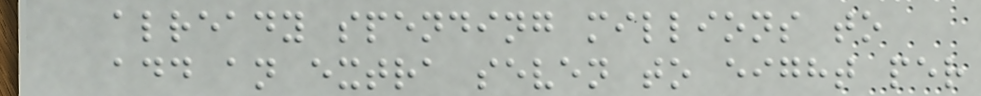already spending millions to
add an extra seven to eight per
